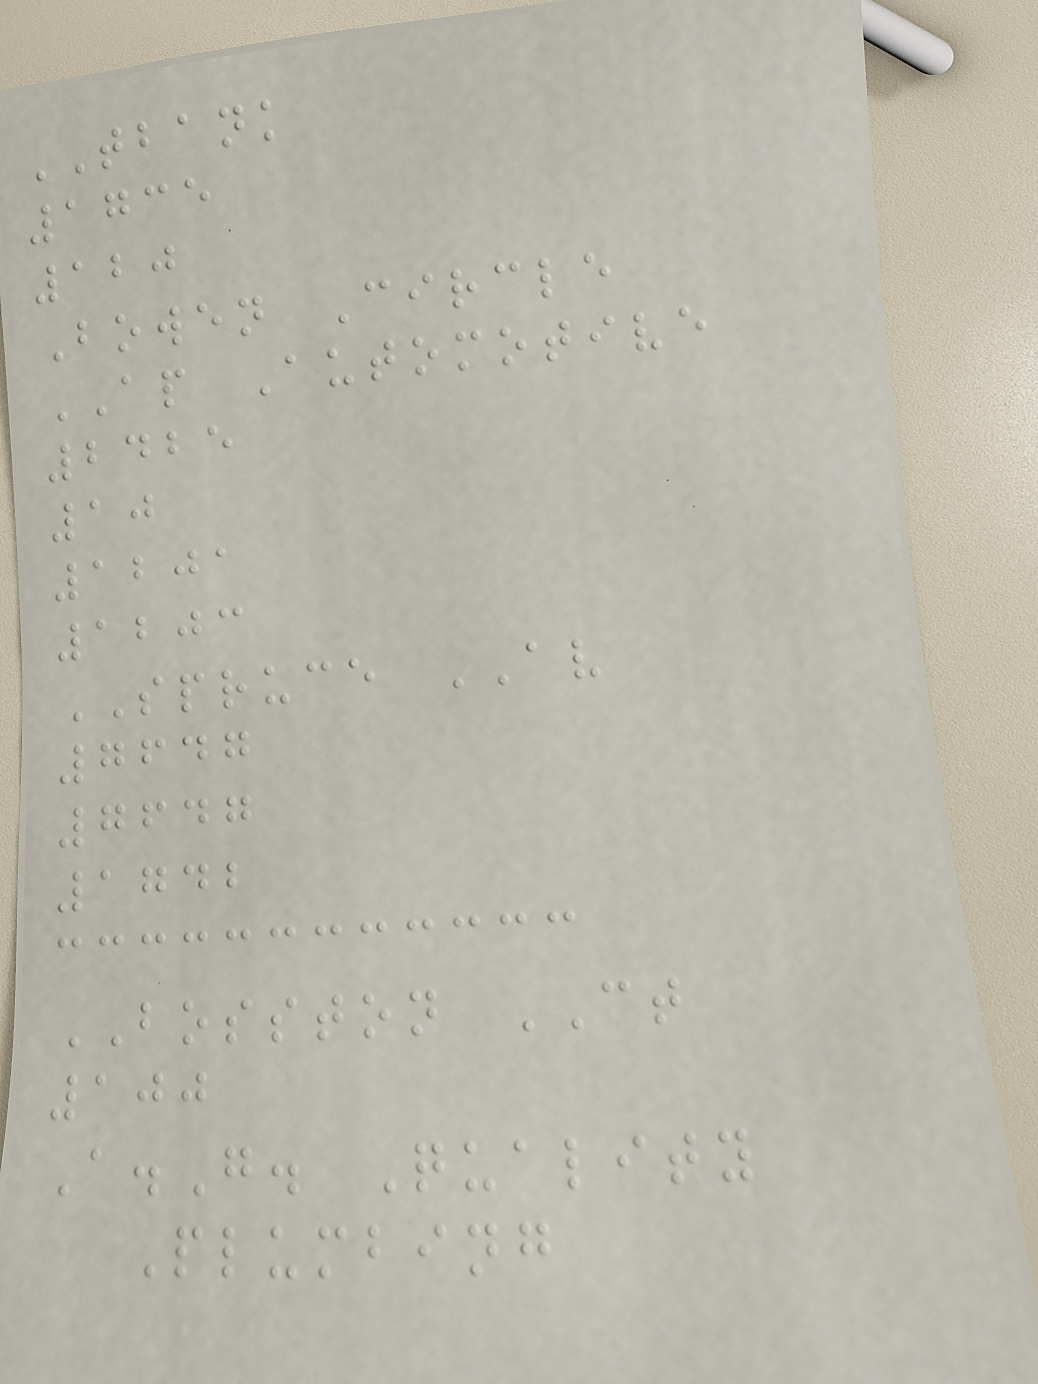TBANK
1735
120
Bowen Circle
AP Automotive
2425
10
1201
1203
SPRUCE AV
7647
7647
1742
BOSSTON CT
100
A.G. Quality
Plumbing
